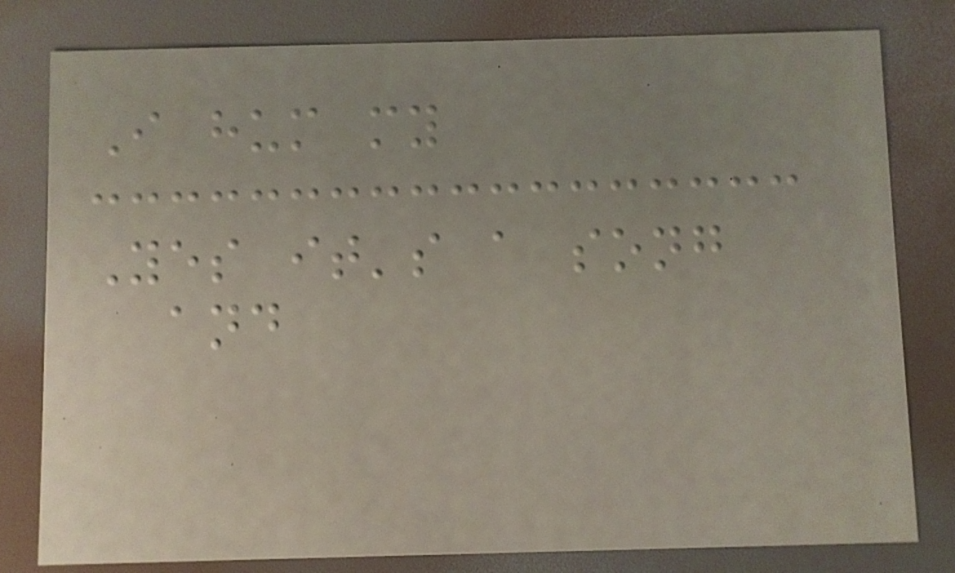I hum my
Yes it's a song
and
